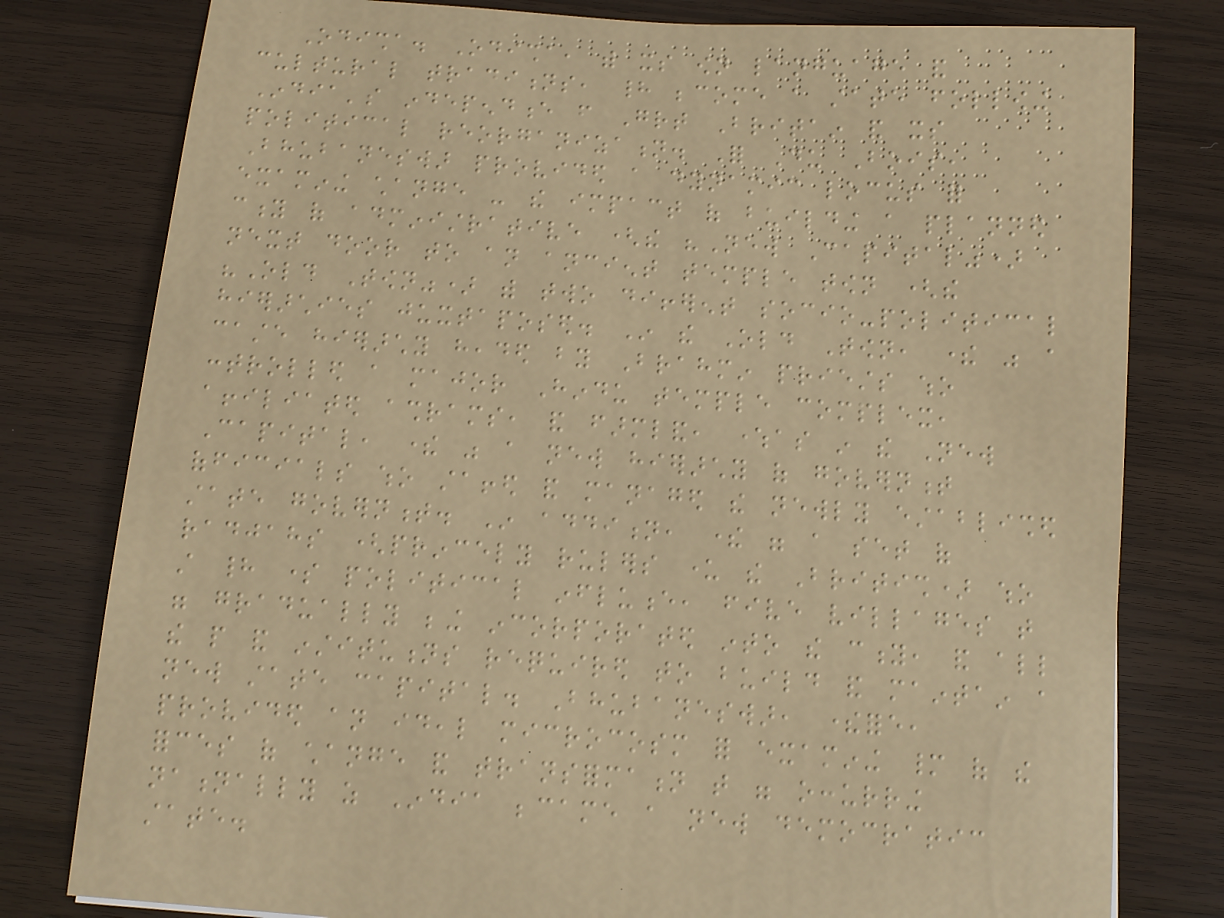Odisha. Odisha, with its own language and
cultural traditions, had become a state following
India's independence from Great Britain and its
political reorganization. For Du Bois,
Bhubaneswar provided a dynamic locus for
examining change - the impact of building a planned
city of administrative (the "New Capital")
next door to an ancient temple town (the
"Old Town") with two different socio-political
hierarchies juxtaposed. In the Old Town, there was a
caste hierarchy headed by Brahmin priests who
controlled a major Hindu temple complex,
affiliated ashrams, and farmland, whereas in the New
Capital, there was a new hierarchy of government
officials who staffed and managed the newly established
state government. In addition, there were a set of
radjahs (princely rulers under the British) who
still had some political influence, five villages that
were gradually being incorporated into the city, and all
the people and institutions required to build and maintain a
new state capital. Bhubaneswar, therefore,
provided an ideal microcosm for examining many of the
forces of change and transformation that were occurring
nationally as India became a new democratic
state.
